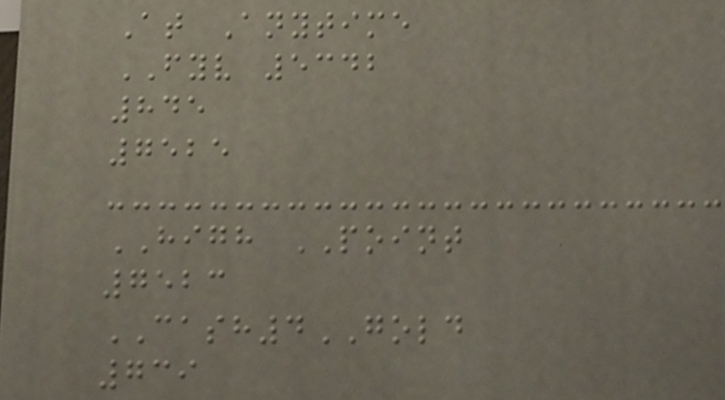At Anytime
FYV 5342
845
7525
HIGH POINT
7523
CASH4GOLD
739
